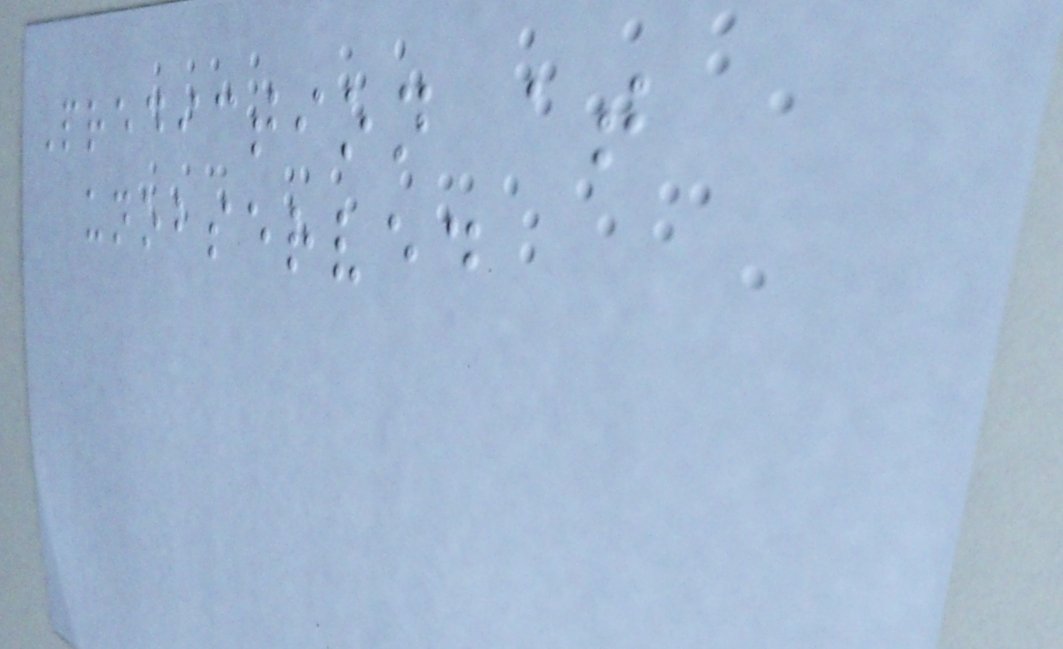Prediction at
unobserved
